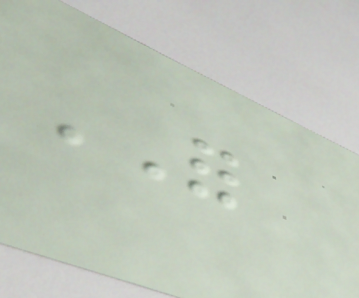FOR
